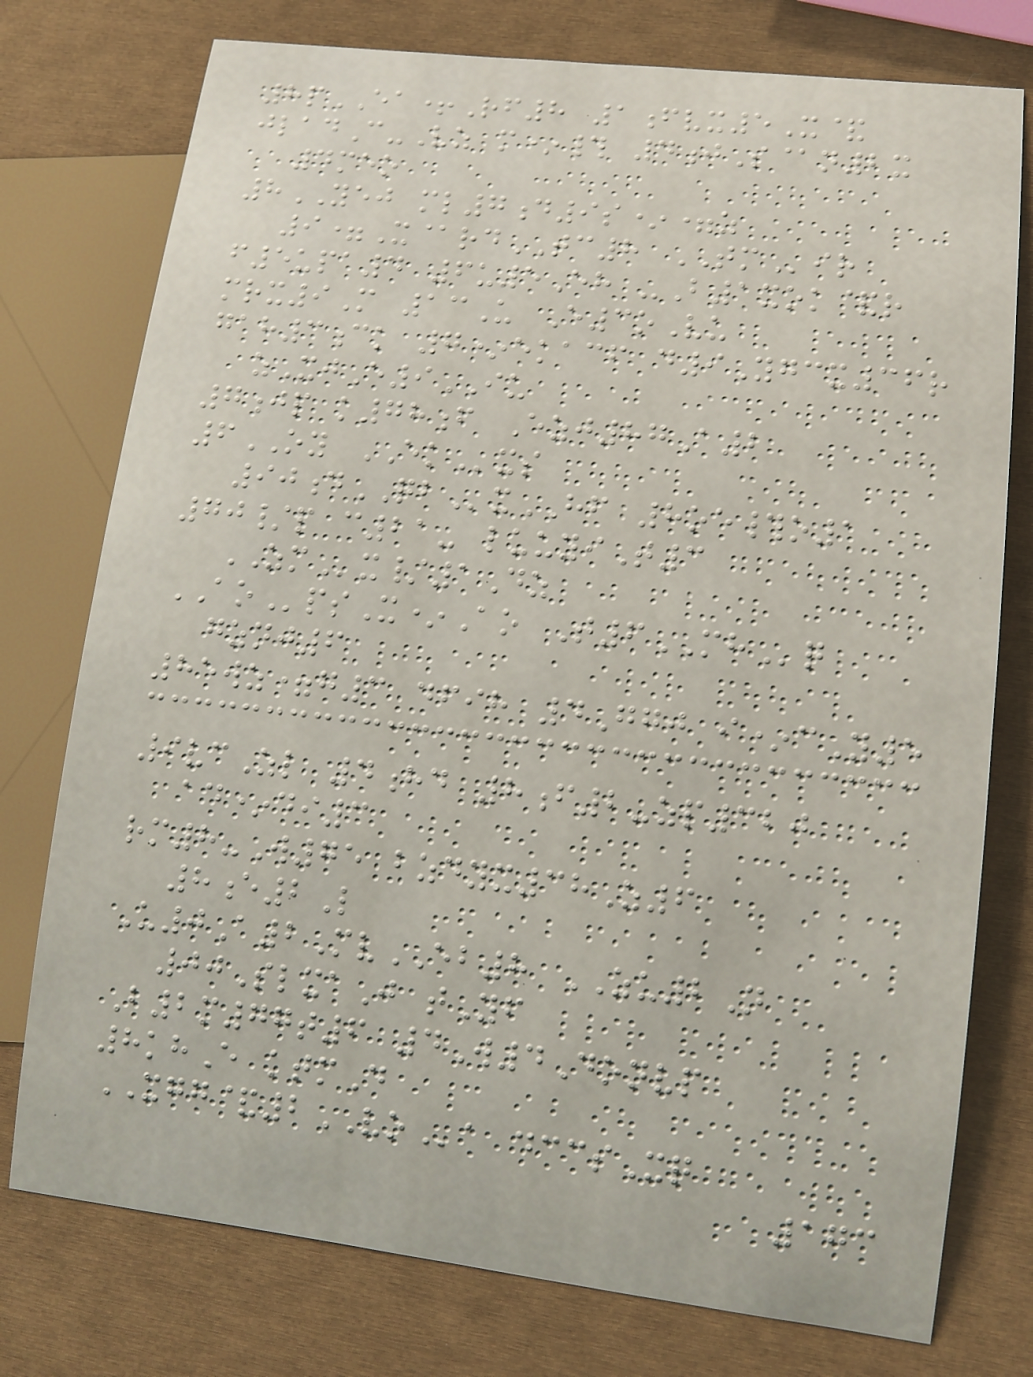8pEA+Rf8 1fvx5X&
jladC-Vz m*# 4jS@n2x
4meo
8YEJ ml7d9s*=z
9=X@rdTC8 TMir
f5upa4 6u5Eh -B1xok&r
mrx9M 13U E3oVu
gah3ck 7*ekacf d9Ygcx36r
zXjE9IU
7jp k78f Ezj87A2
6OY EKxs
90dQBxHF 8oe#o1
70/p c21- luuyiT3
ZMx/1Dz
AOpsX*Ao T6MHq
gznj6
85wz=g3 dfih 4Ggj i*cY5
9vcZl 4hd 8f2-zp320
ad*di3
rm8-W75 bzdyx38Z6
8e2L
U0A2MvEB8 ZU2N
00SlxaJ tYf
B2m77t6 4W4Donvp
8khE ktmD
XGG&2VOa dccsXq
173
